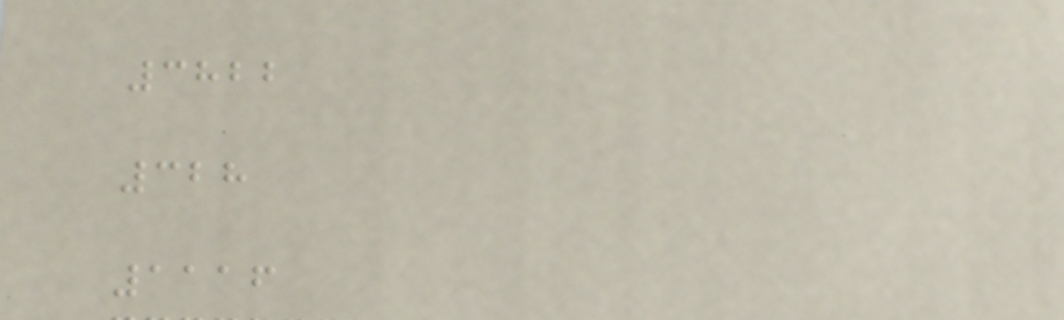3822
328
1116
